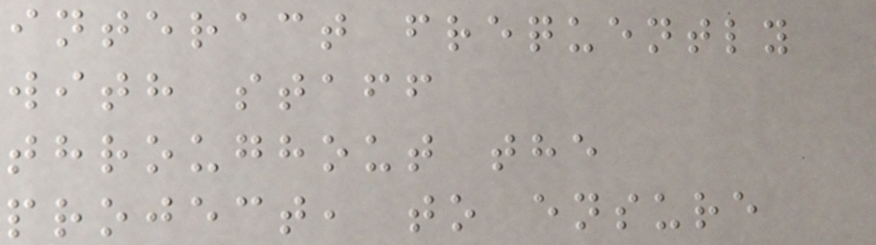interact frequently
with staff
throughout the
project, to ensure
